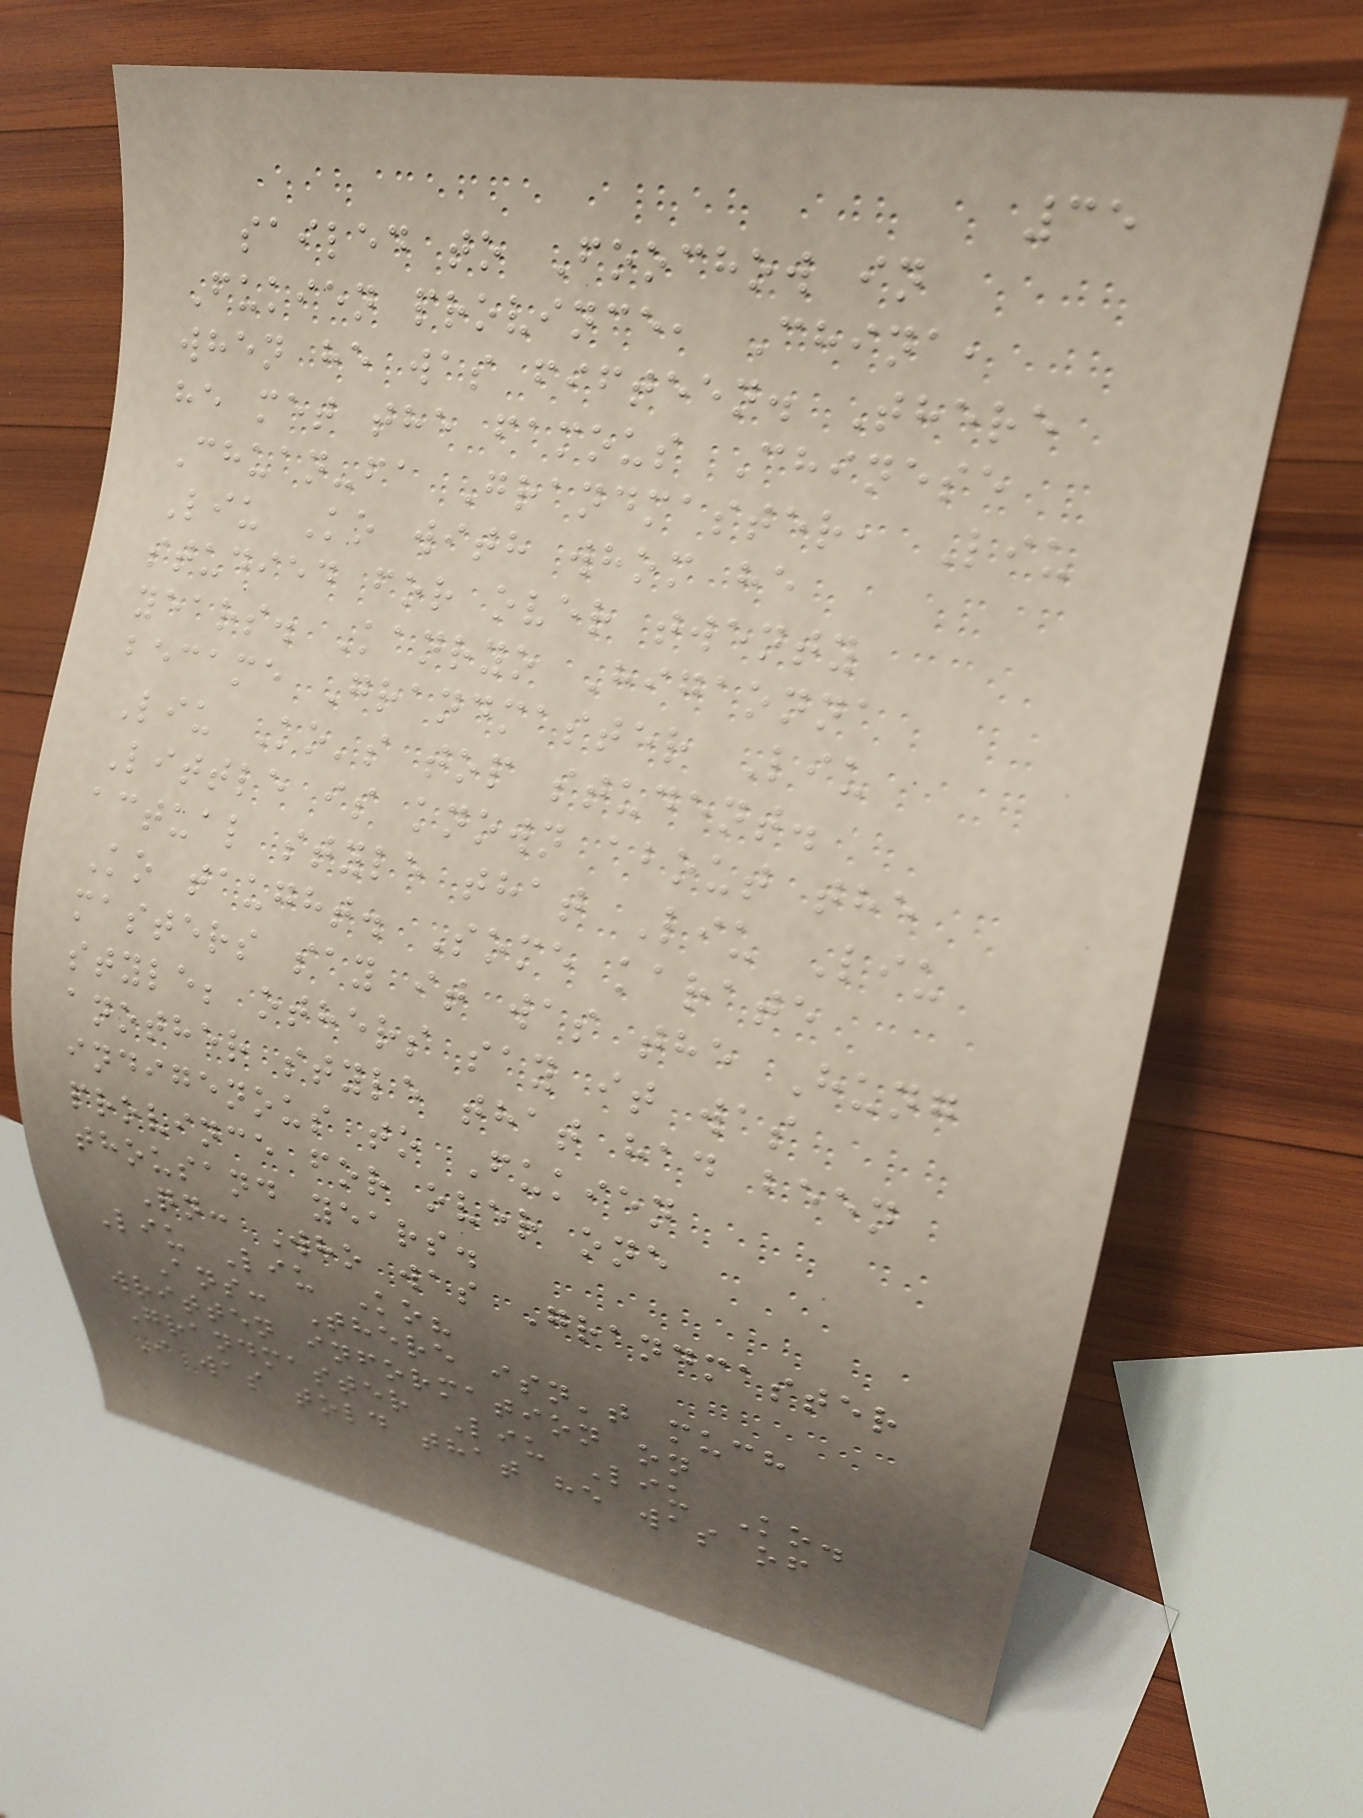35
sailed to Foochow in
Fukien province, China,
when he was fifteen. There
he met the famous Chinese
Chuan-fa Grandmaster, Liu
Liu Ko with whom he
studied for over twenty
years. Kanryo Higaonna
became Grandmaster Liu
Liu Ko's top student.
Little is known about the
actual style that Liu Liu
Ko taught. Some karate
masters say it was the Hung
style; others say it was
another style that had been
indigenous to Fukien
province for over one
thousand years.
Qn: Who was Grandmaster
Liu Liu Ko?
Ans: There isn't much
written information on
Grandmaster Liu Liu Ko.
I was told that he was of
